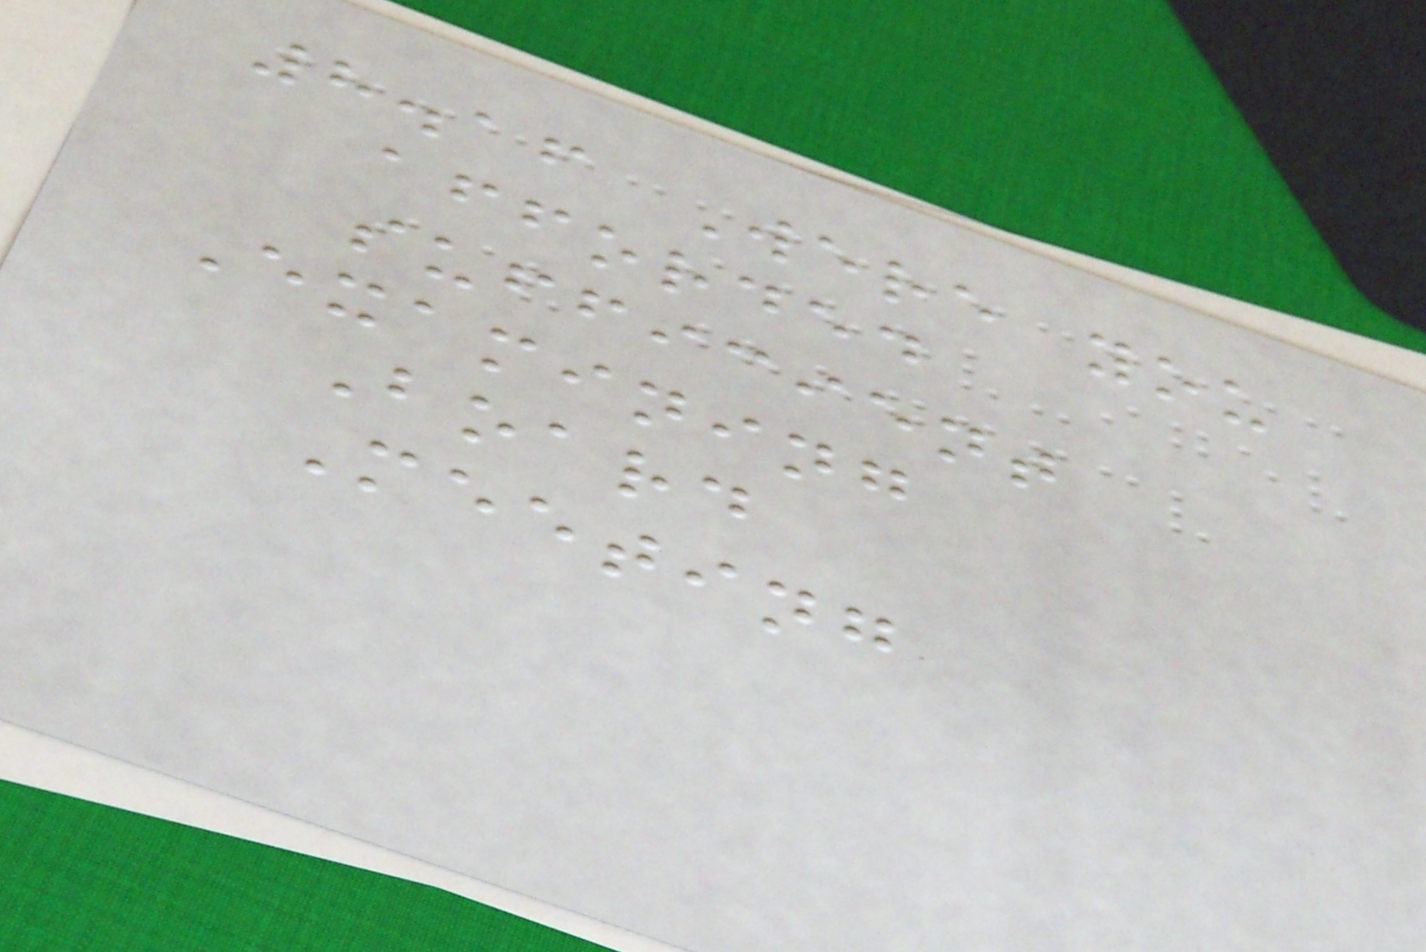8.16 Were you
afforded
sufficient
Examining
Board
Meeting
